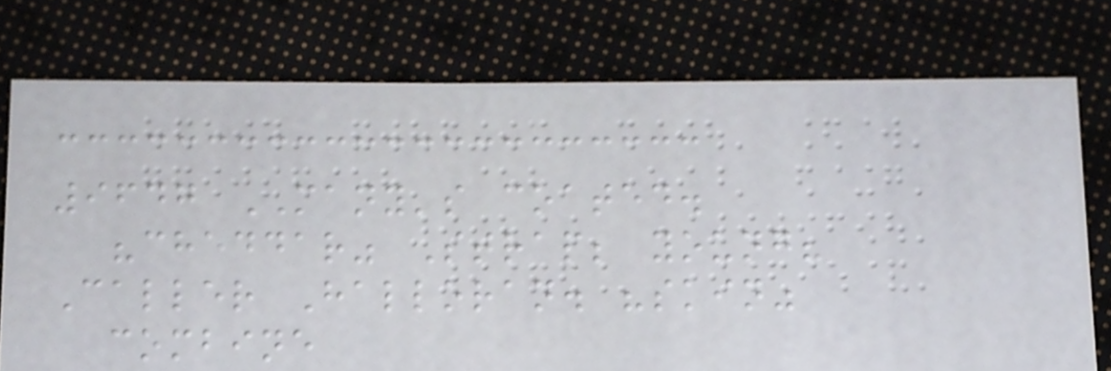9647 MANY's coated.
"cheddar" Strap; young?
Caller Halloran. "skin"
combine
